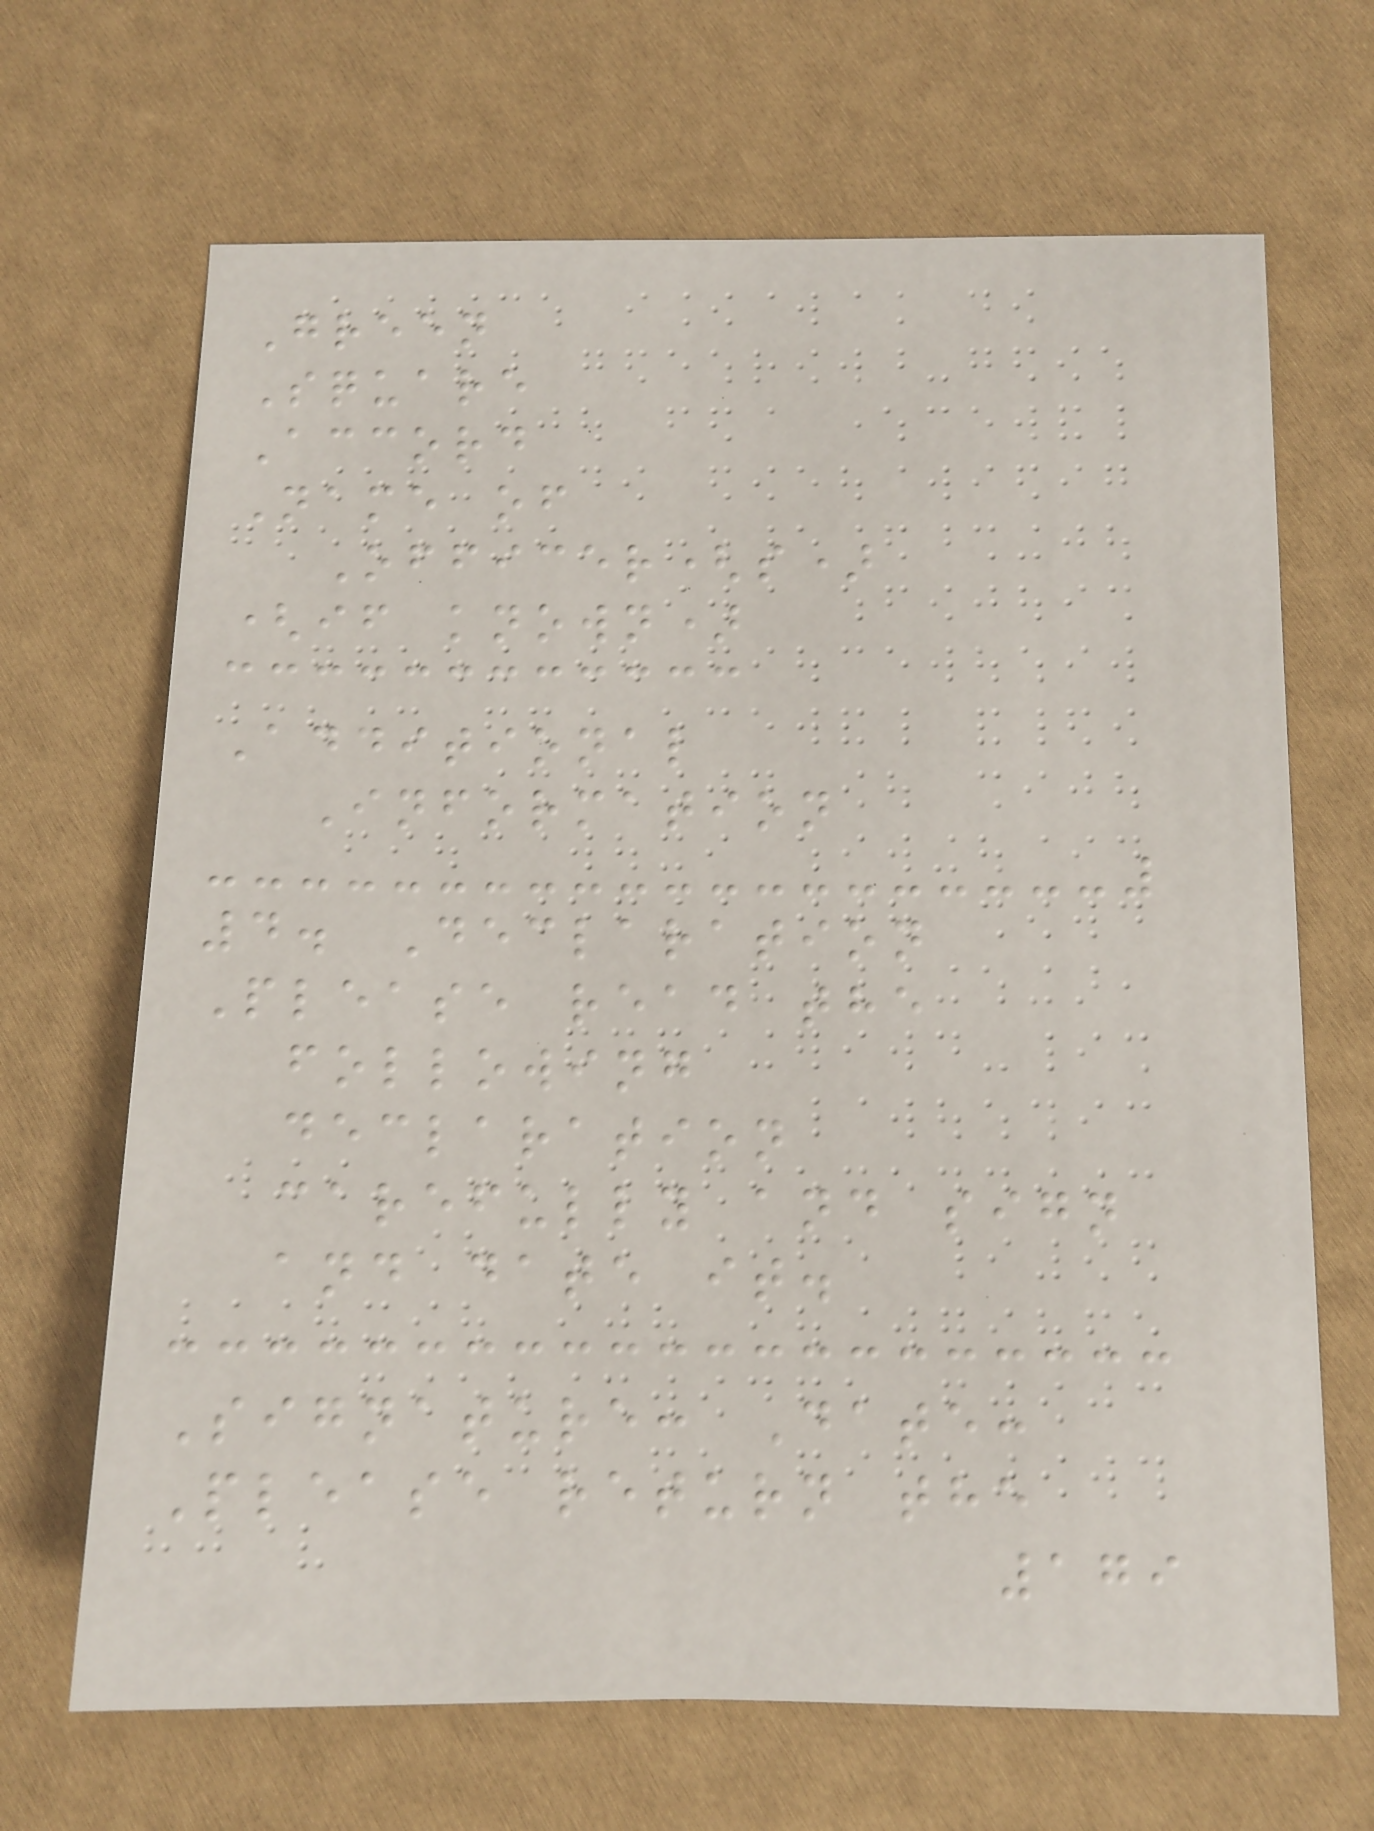Green
Square
Accord
Name of
Officer(s)
(if known)
Additional
Information
4. Declaration
Please read the
following
declaration
carefully and sign
and date it.
Signature: Date:
Please return the
179
